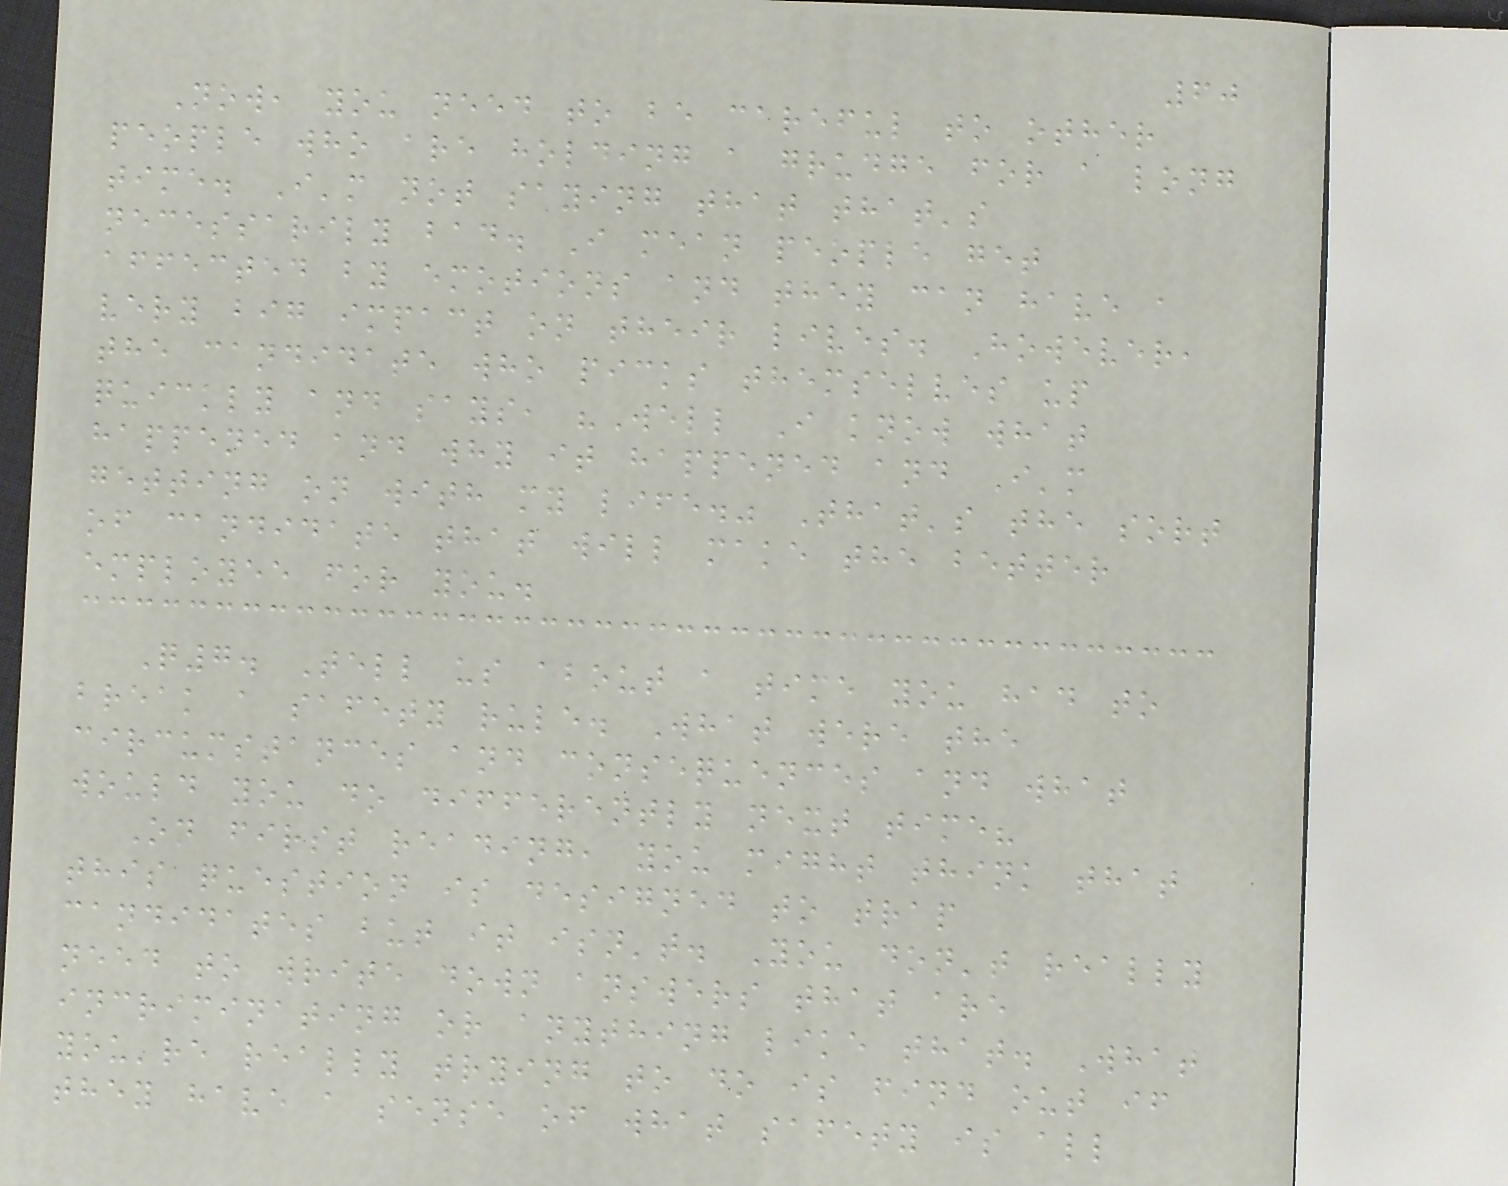60
Now, you need to be careful to other
people who are holding a grudge for a long
time. I'm not saying that that's
necessarily bad. I mean people get
affected by emotions and they can have a
very big impact on their lives. However,
the candidate who picks themselves up
quickly and says, "Well I know what
happened and why it happened and I'm
getting on with my life." That's the sort
of candidate that will make the better
employee for you.
Q7. Tell us about a time you had to
break a safety rule. What were the
circumstances and consequences and what
would you do differently next time?
On first reading, you might think that
this question is designed to trap
candidates but it isn't. You don't really
need to write down answers that are
incriminating or anything like that. What
you're really trying to do is find out if
they have a sense of what safety is all
